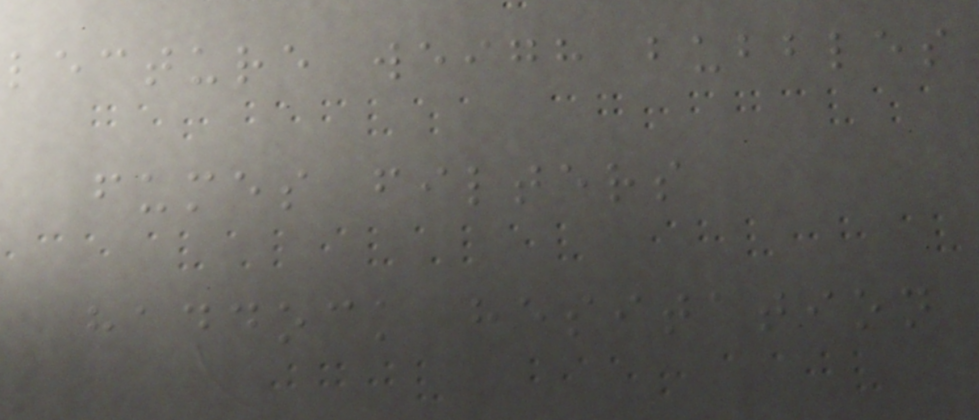lecture weigh bubbles
fumes filters
haddock hesitation
